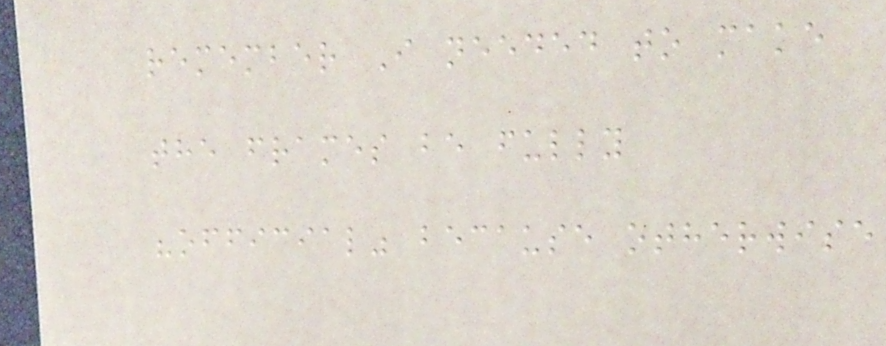remember I needed to make
the frames be fully
"official" because otherwise
